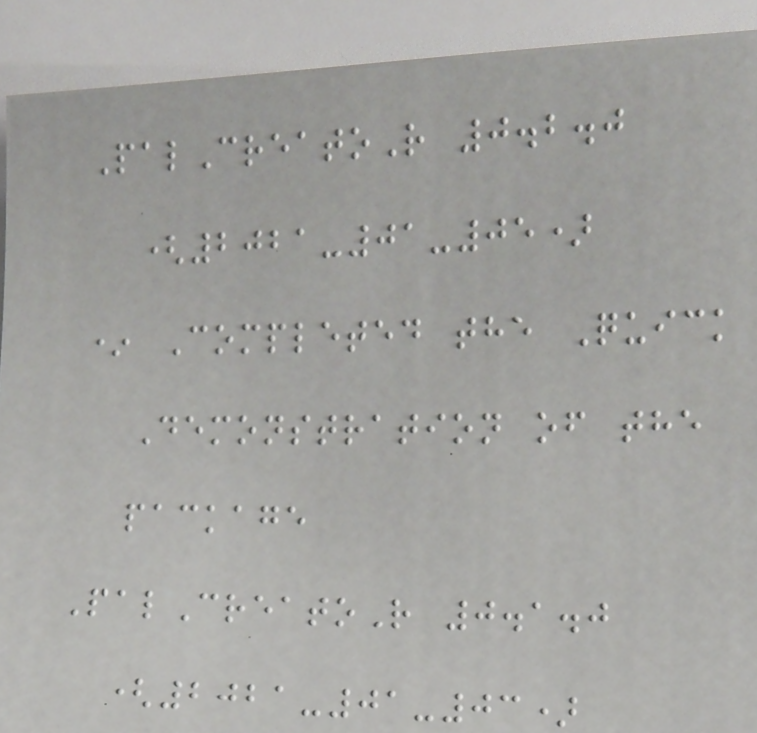PalCreatoR 0.2.0
(2021-01-05)
* Completed the Quick
Demonstration of the
package
PalCreatoR 0.1.0
(2021-01-03)
